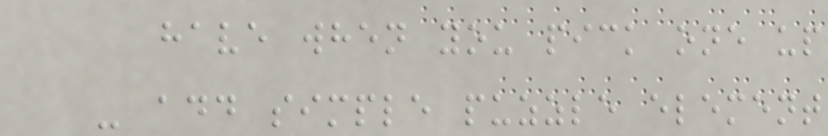have when you pick one up
- add simple puzzle element
